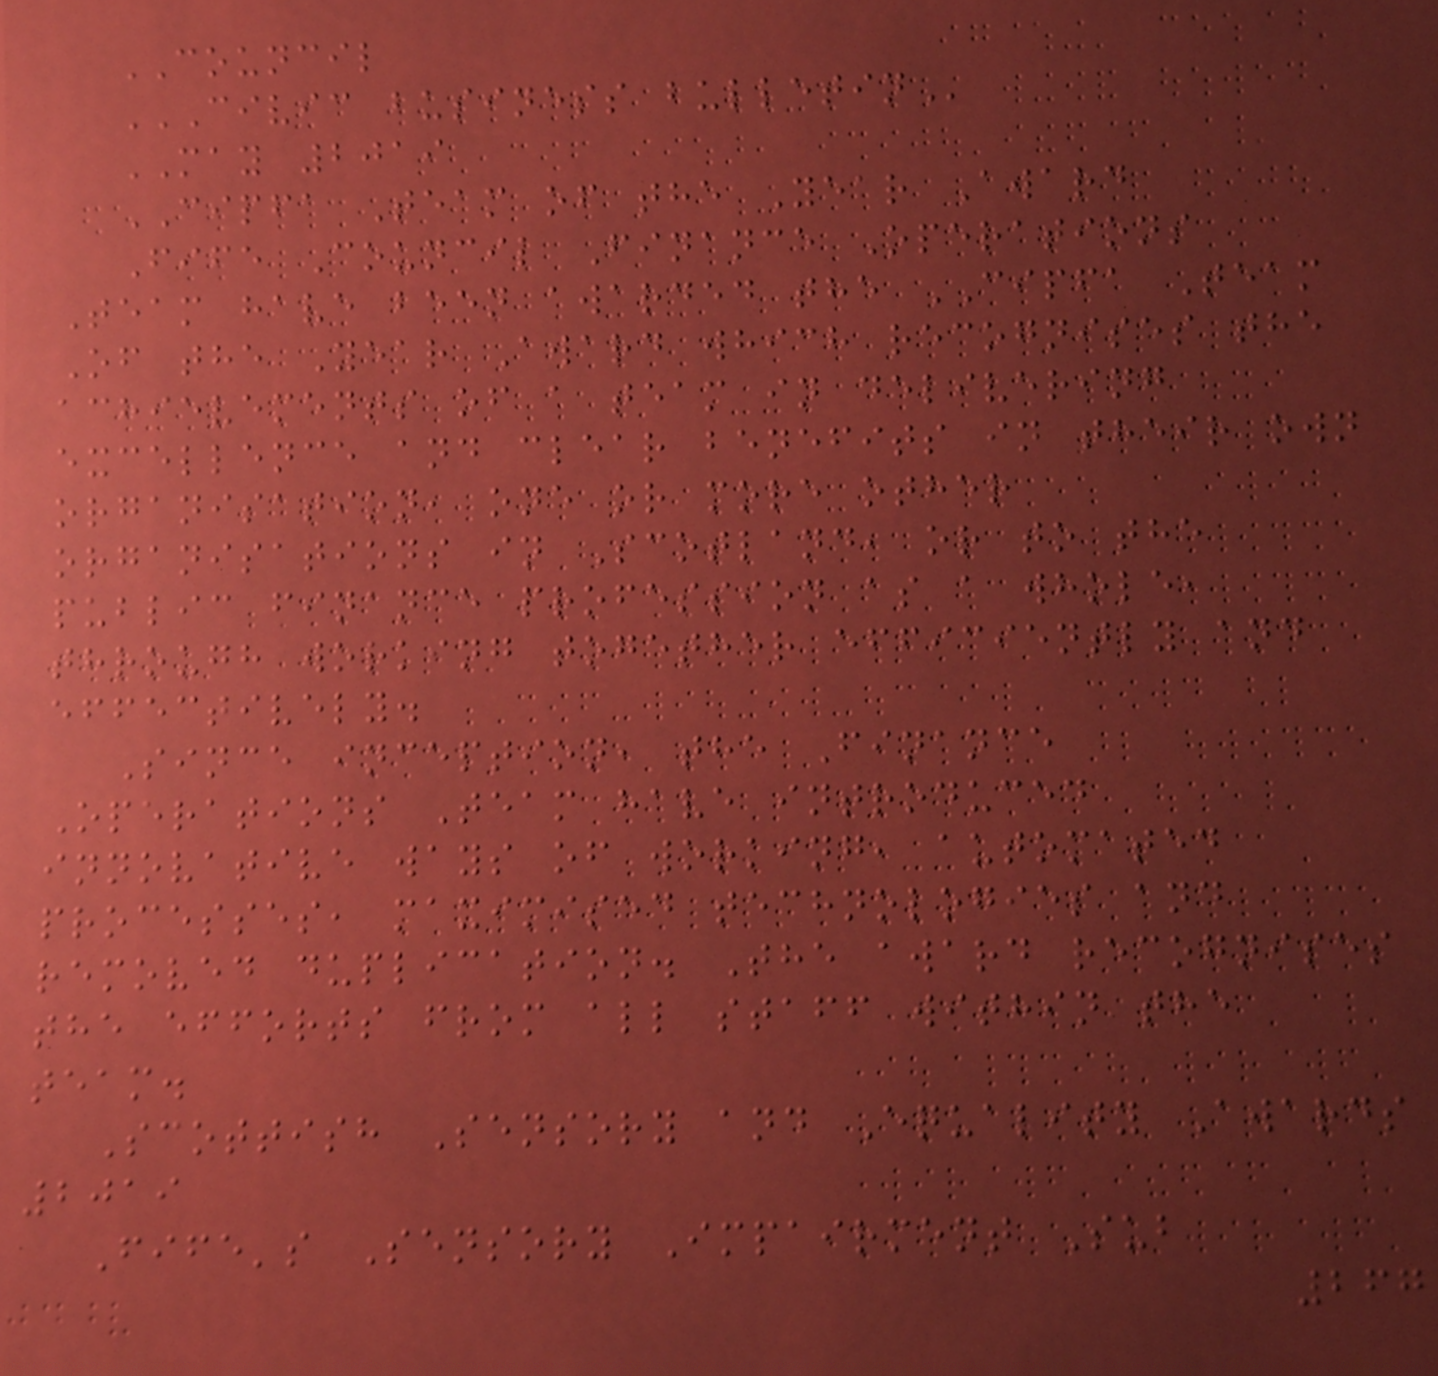COUNCIL
CIVIC BUSINESS BULLETIN
MAY 2019
CIPFA Team of the Year Award
Fife Council Finance Operations
Team have been awarded the CIPFA Team
Of the Year Award which recognises the
achievements of a team in delivering
excellence and clear benefits in their own
organisation, one or more other
organisations in Scotland, or to the
public finance profession as a whole,
through working together efficiently and
effectively.
Since inception, the Finance
Operations Team have introduced
innovative ways of working, automated
processes, maximised technologies and
removed duplication. The award recognises
the efforts from all staff within the
team.
Scottish Sensory and Equality Awards
2019
Fife's Sensory Impairment Sub
267
